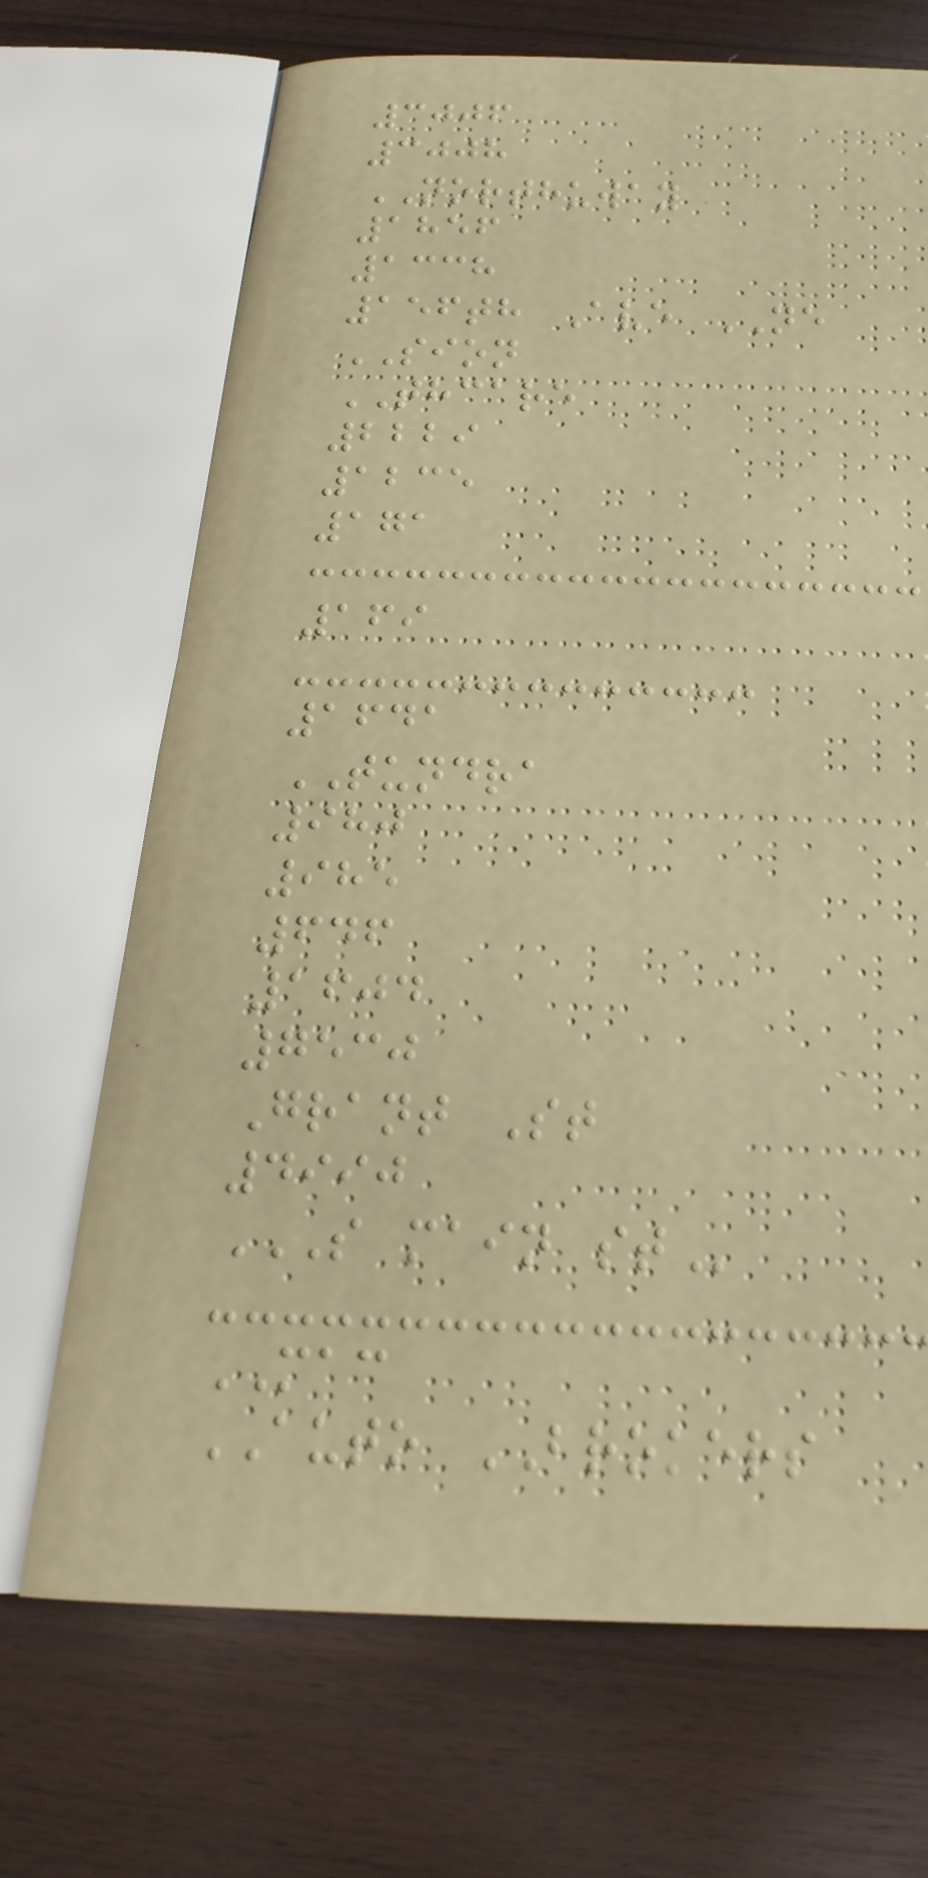3006
3008
NORTHUWAY
1856
1338
156th Ave NE
SION
THCARE
2229
1235
171
169
1641
TUNDRA
980
985
646
1604
7530
Grant St
4990
S MAIN ST
MAC
AUTO BROKERS
